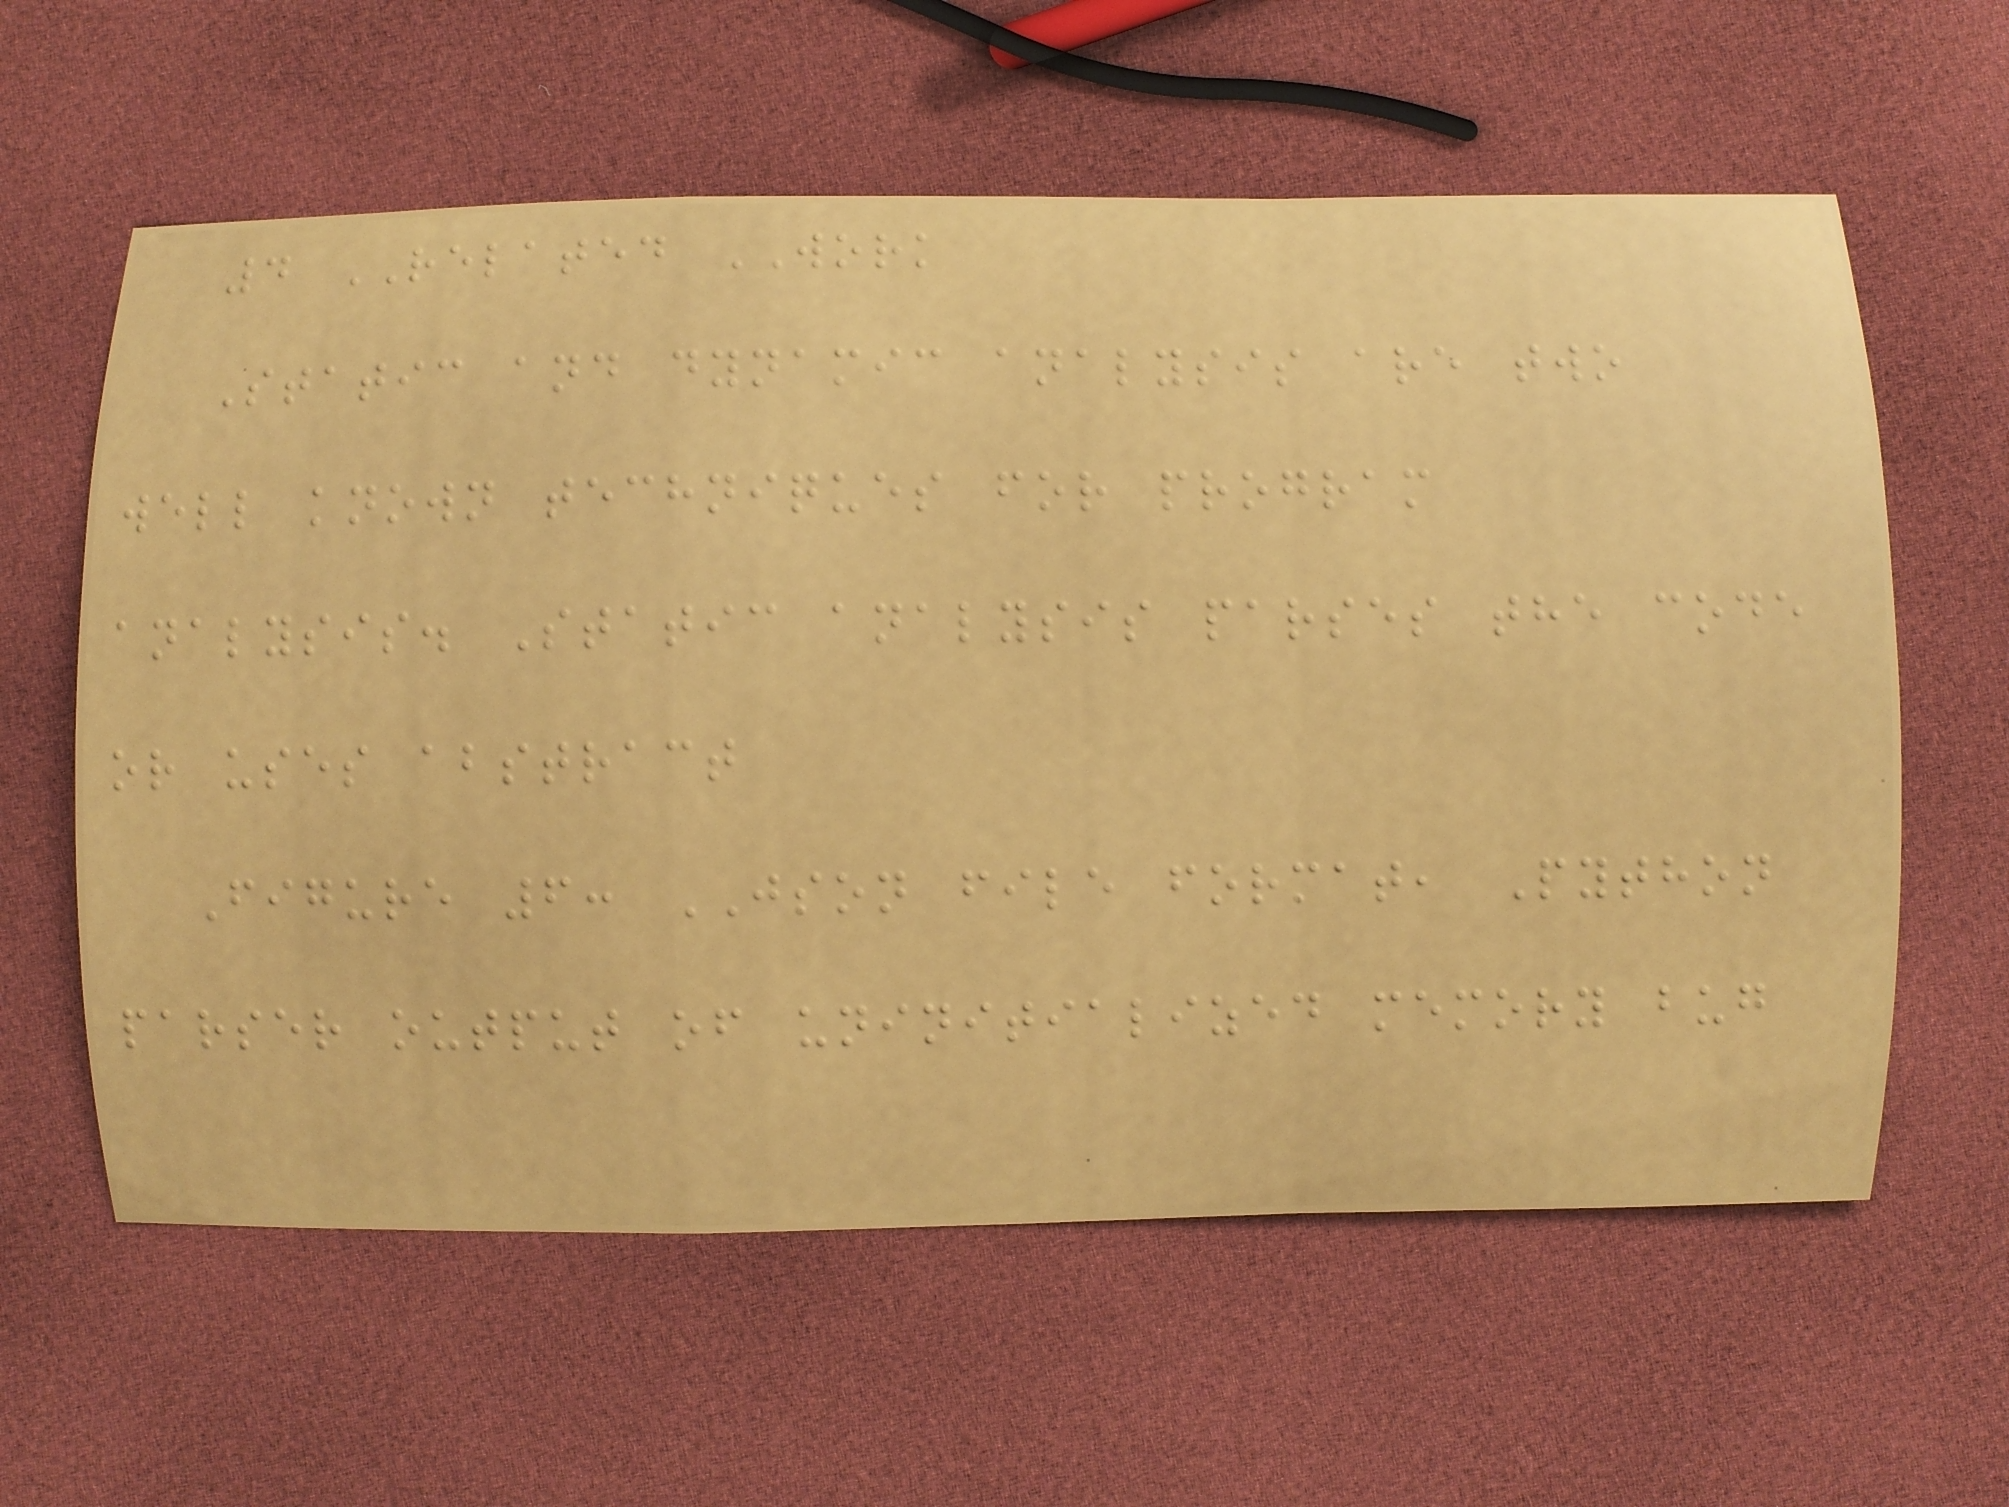4 RELATED WORK
Static and dynamic analysis are two
well known techniques for program
analysis. Static analysis parses the code
or uses abstract
Figure 6: JSON file format, Python
parser output of uninitialized memory bug
